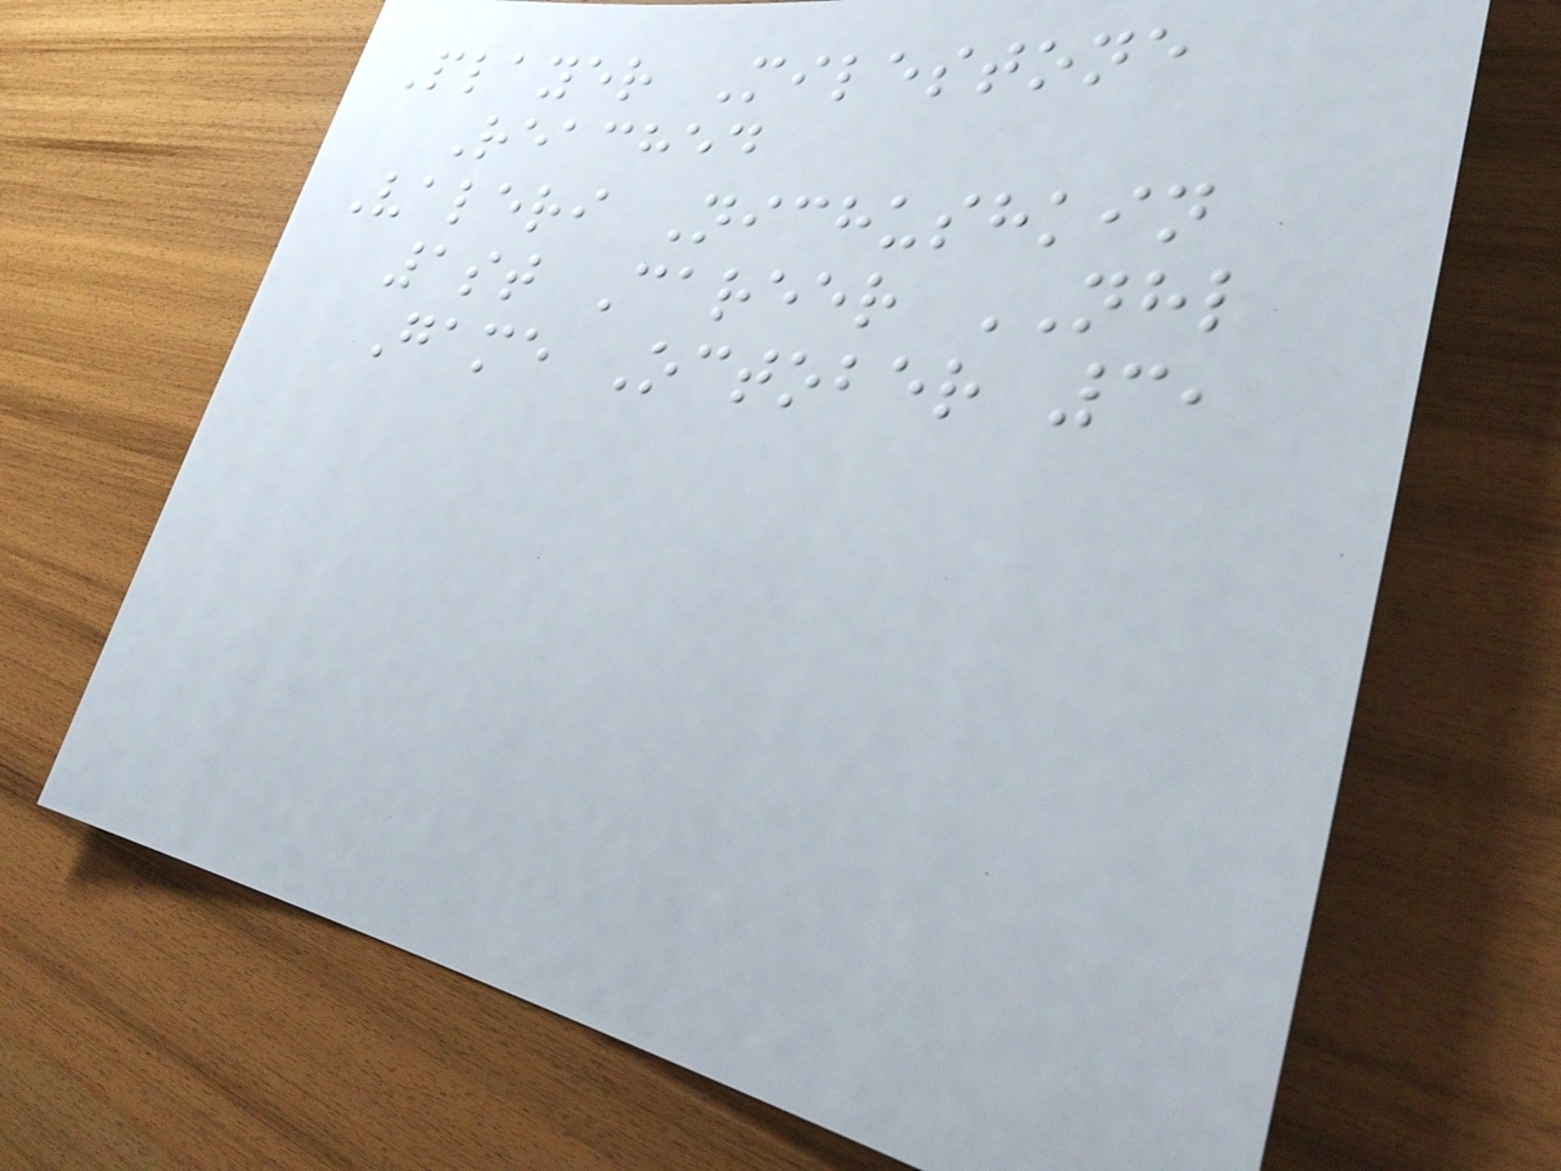Player Milestone
Reached
Valeri Nichushkin
1st Career NHL
Game October 3,
